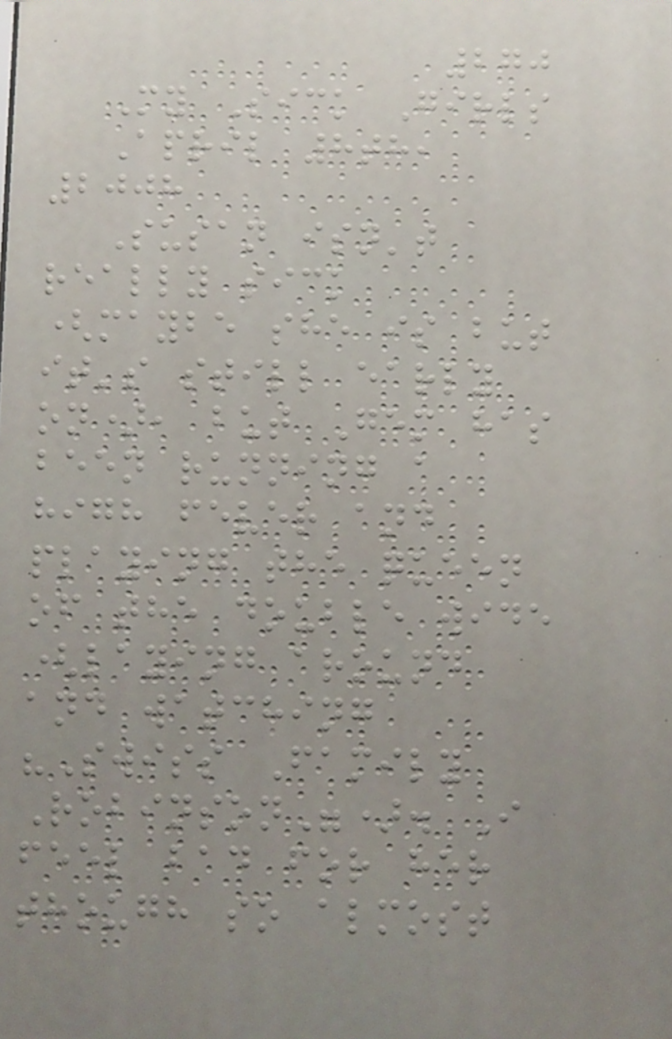270
My Sick Girls
April 8th,
2008
Susan isn't
really sick
(maybe she is but
it's still early
on), but Gem has
been running a
high fever and
playing the queen
of the double wide
(laying around
and watching
"Swiss Family
Robinson"). I
feel bad for her
though so almost
